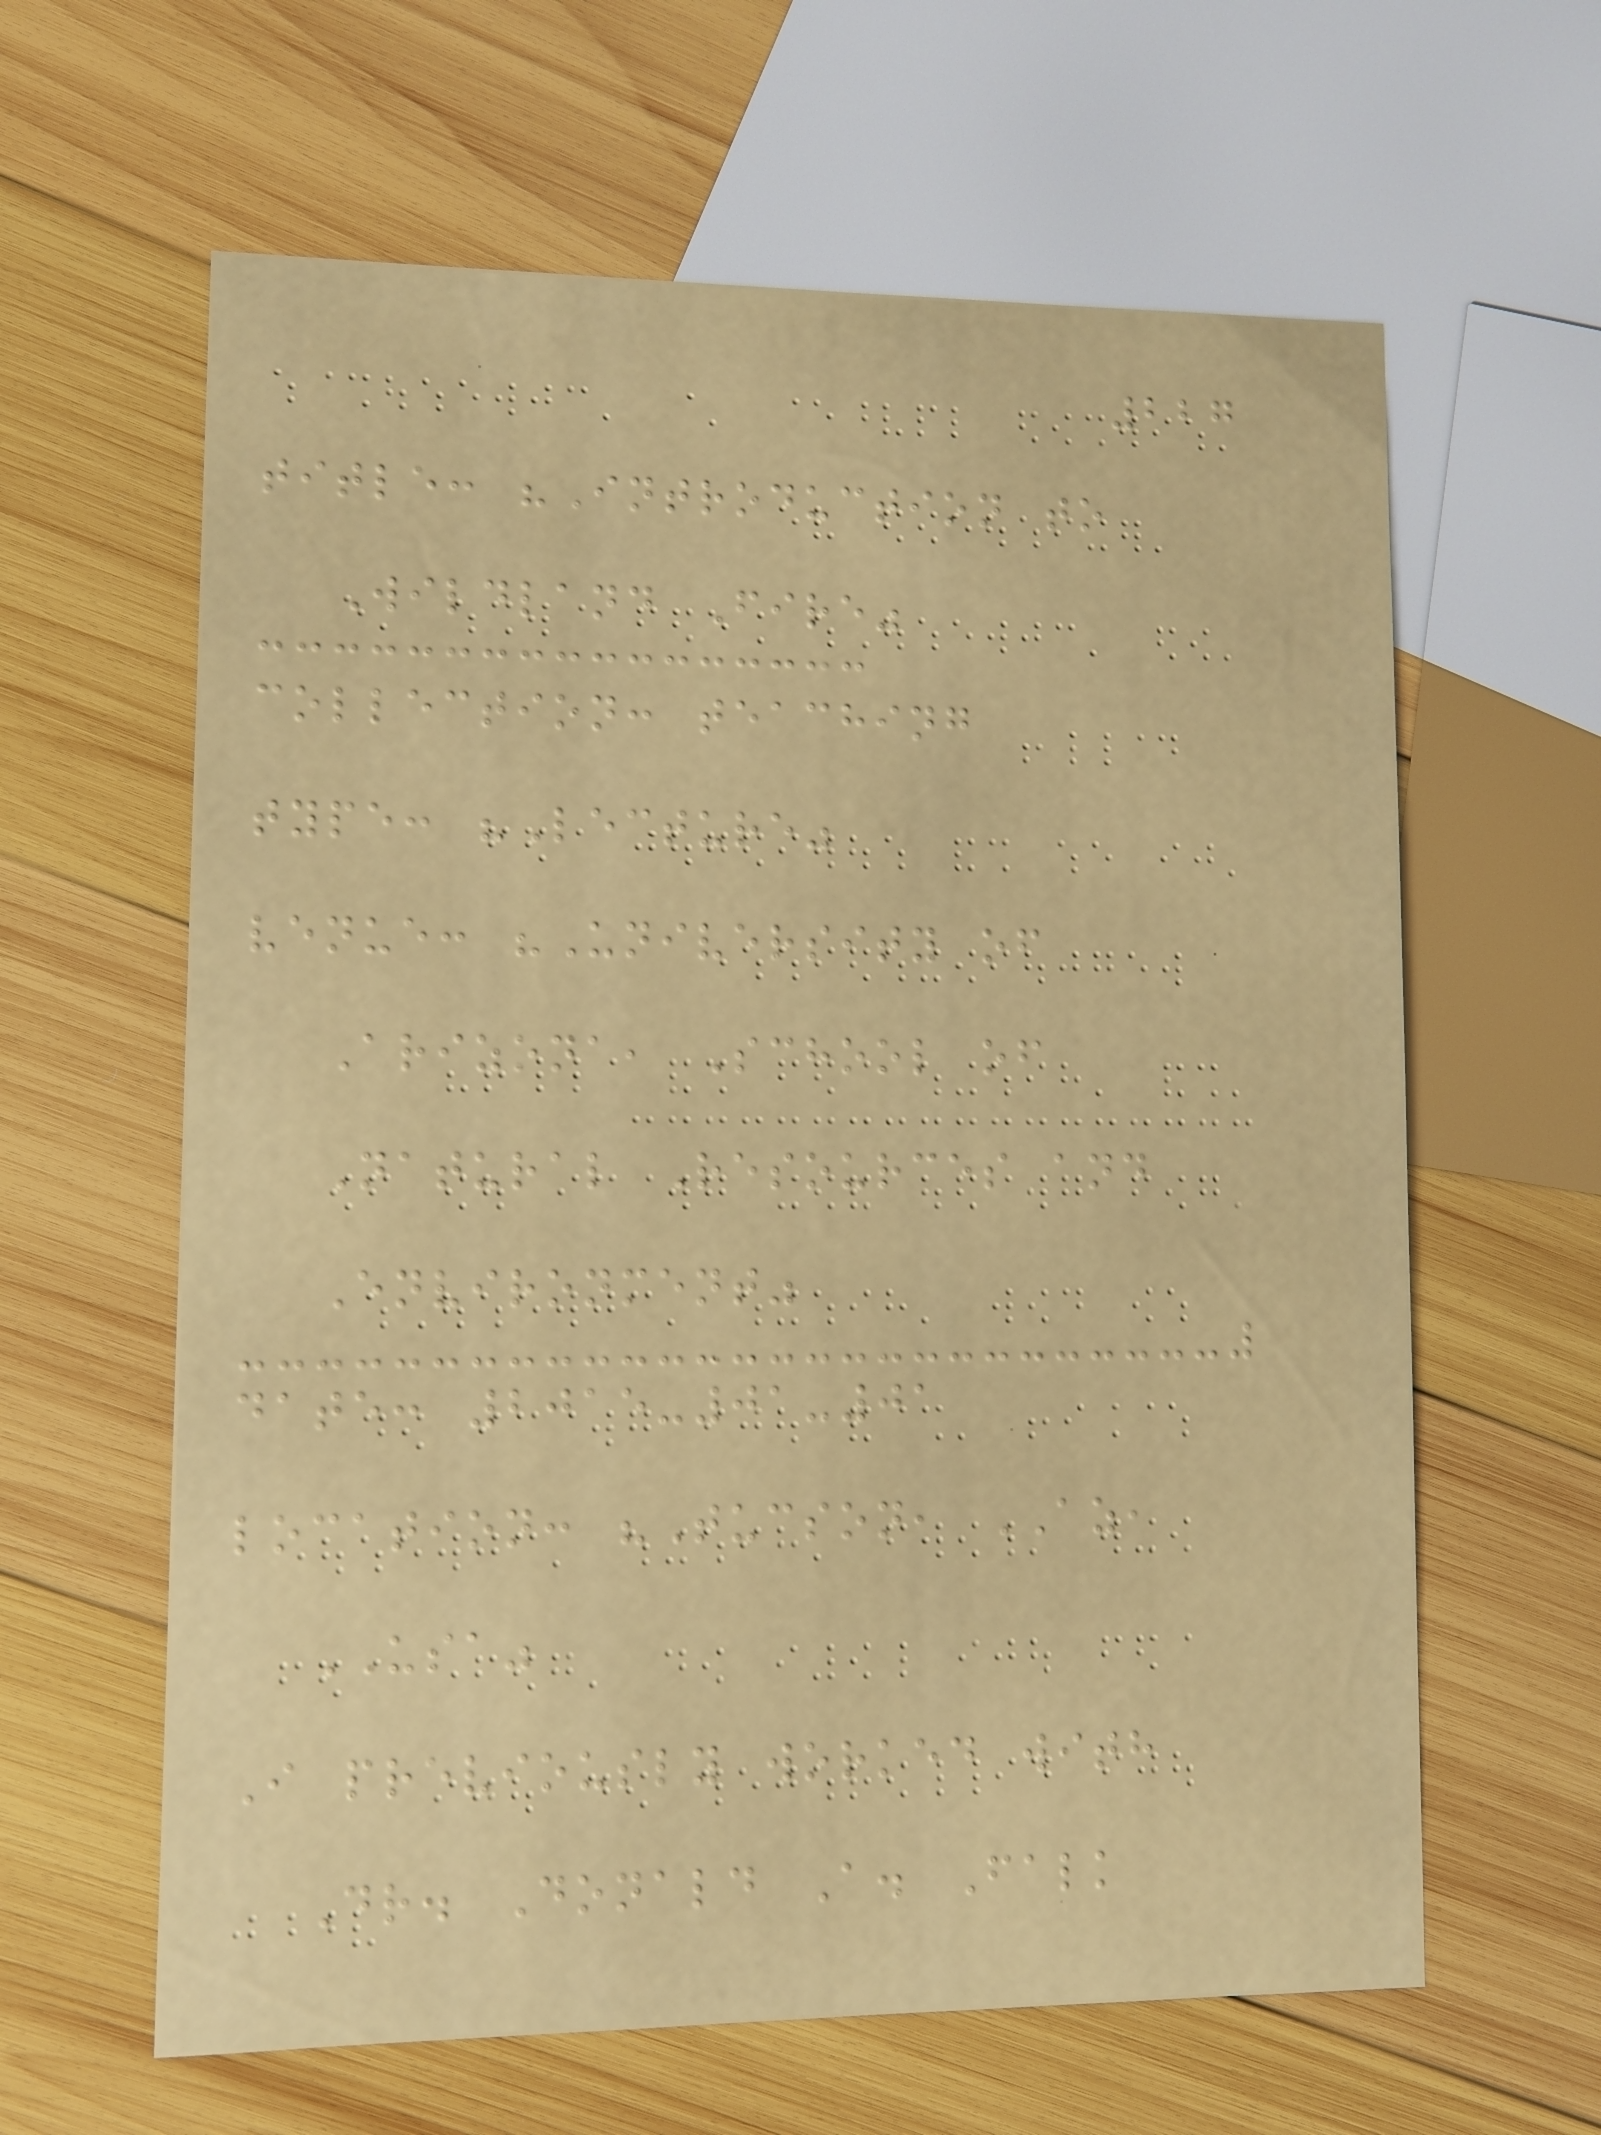227
title: "Introduction to
Wildland Fire"
collection: teaching
type: "Lecture"
venue: "University of
Arizona, School of
Natural Resources and
Environment"
date: 2015-01-01
location: "Tucson, AZ,
USA"
I previously worked with
Dr. Donald A. Falk
